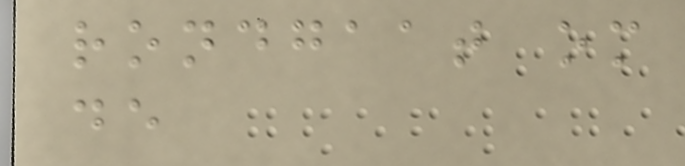rondgaat om
de
